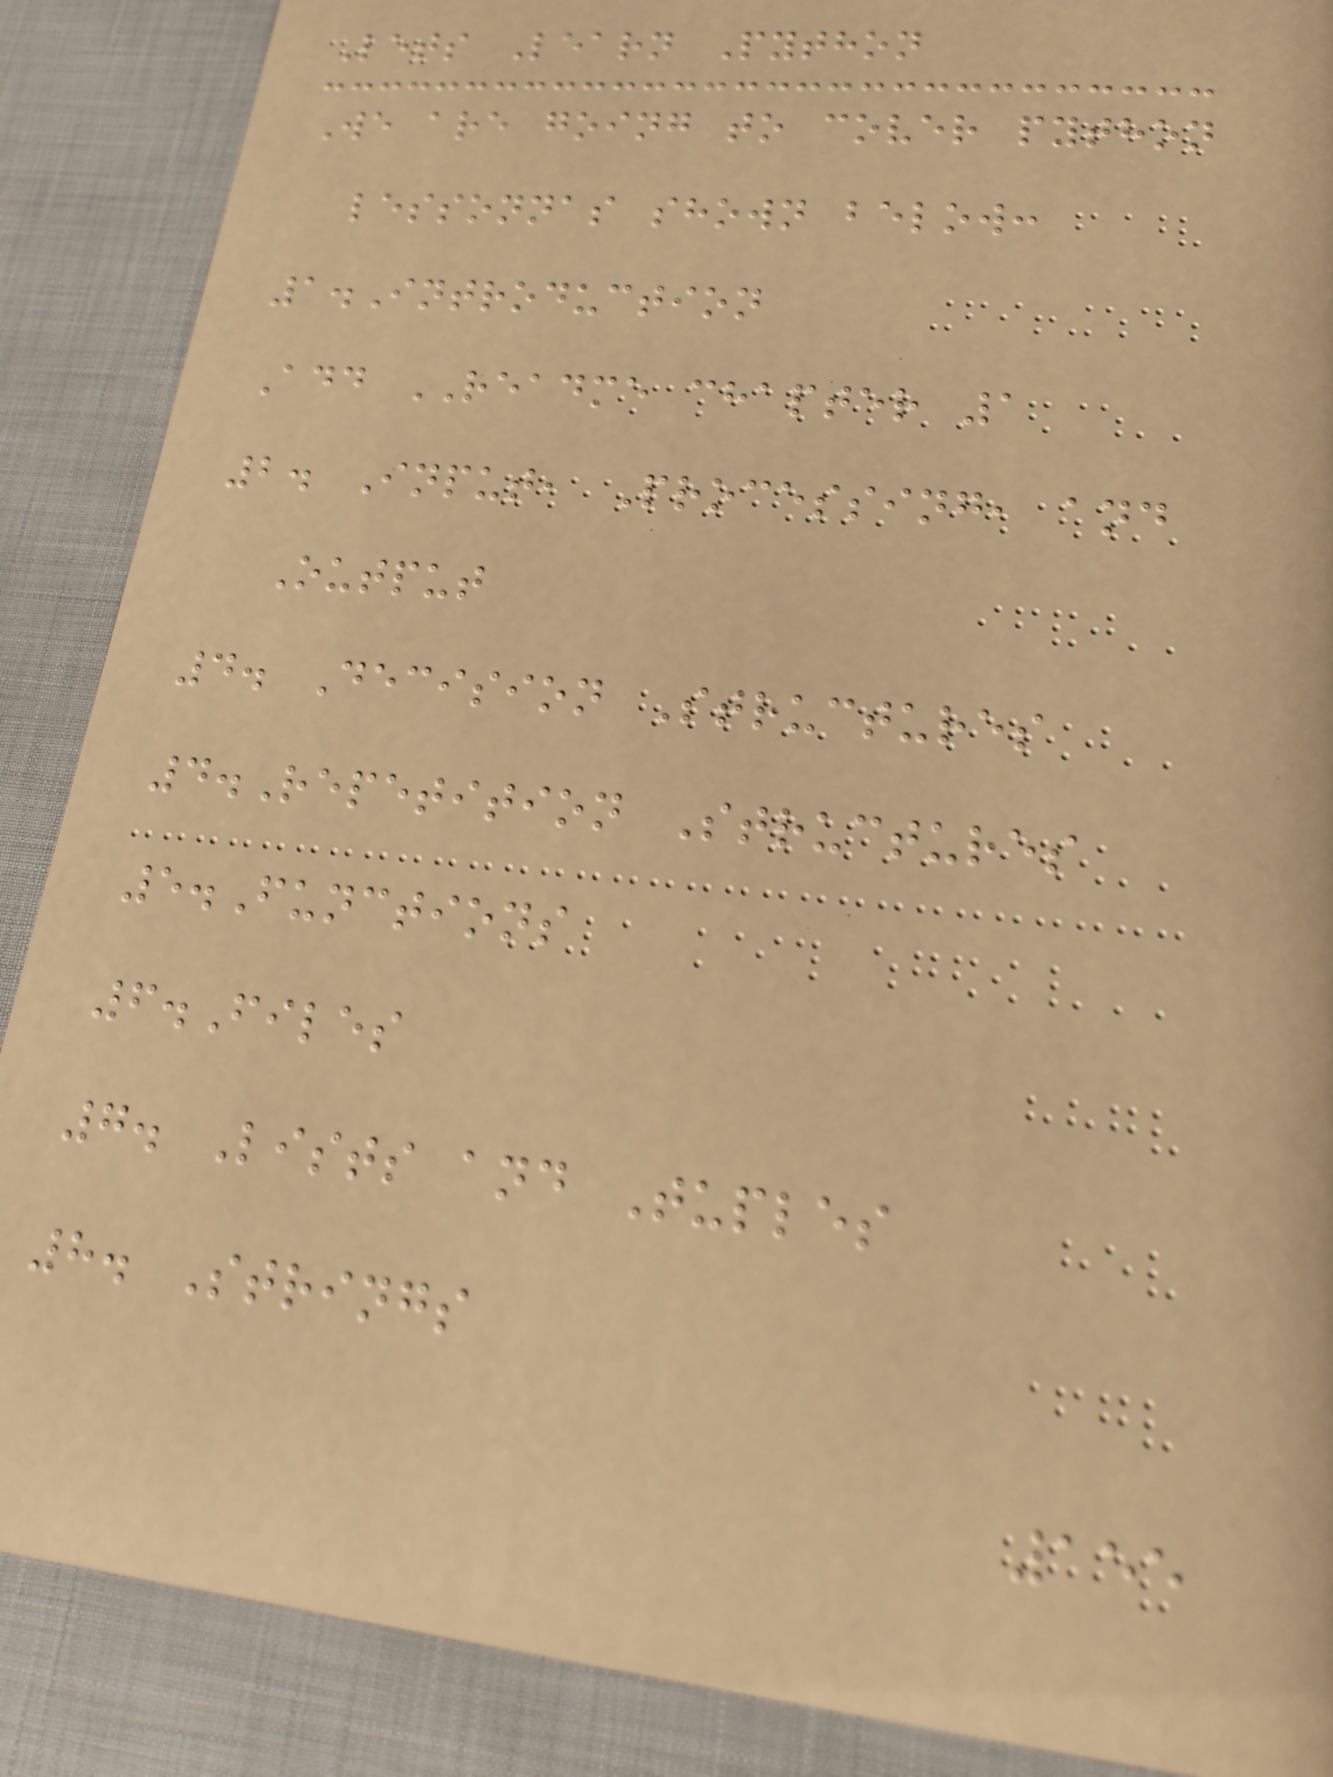Lets Learn Python
We are going to cover python
lessonnas shown below:
1.Introduction
Add README chapter 1
2. Input, Processing, and
Output
4. Decision Structures
4.Repetition Structures
5.Functions
6.Files
7. Lists and Tuples
8. Strings
155
